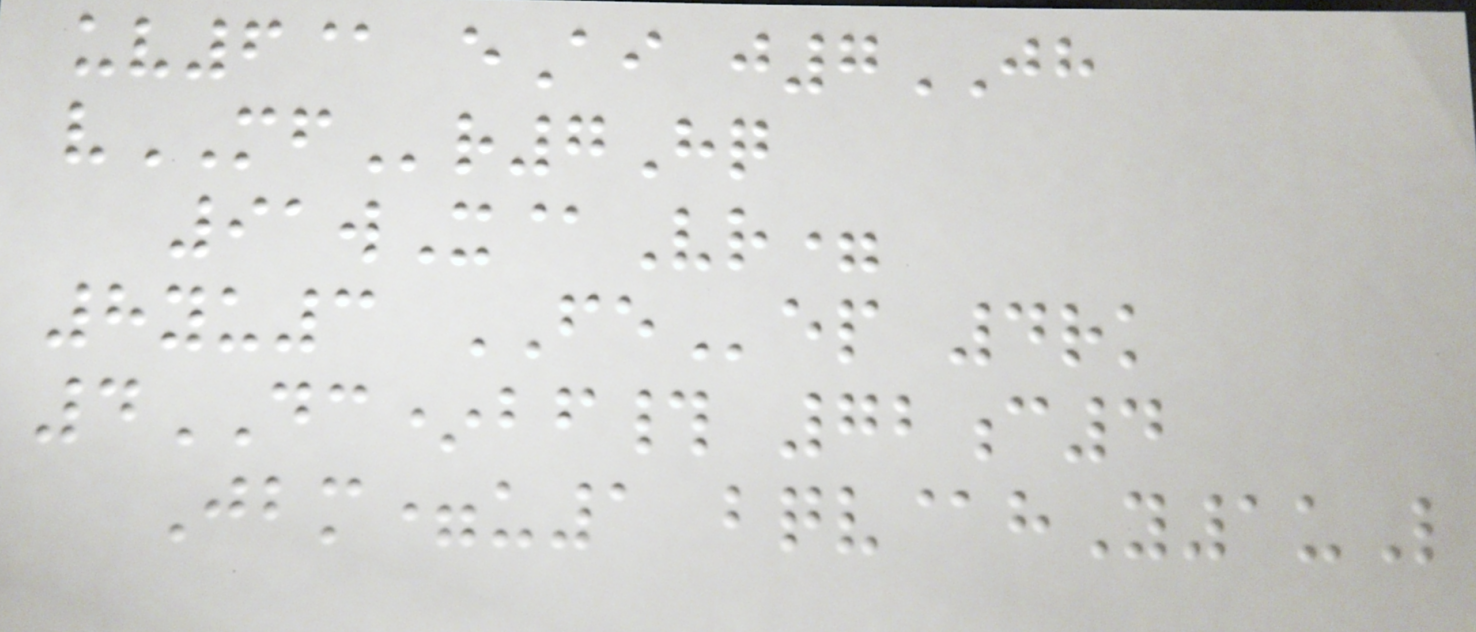uv6@ eAi j7JH
vMFr7Hq
91wX@Vr=
8yu3 FEep 4rk
4DC*bf# 72c4
Jbm=u1 bqv@hY1uL
